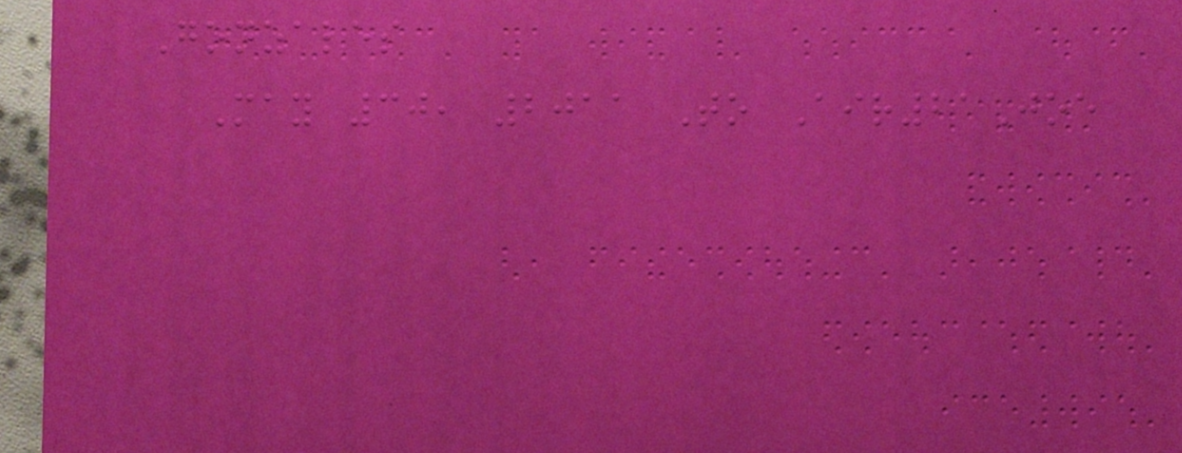Gonzales
May 30, 2011 To Air21Joe
